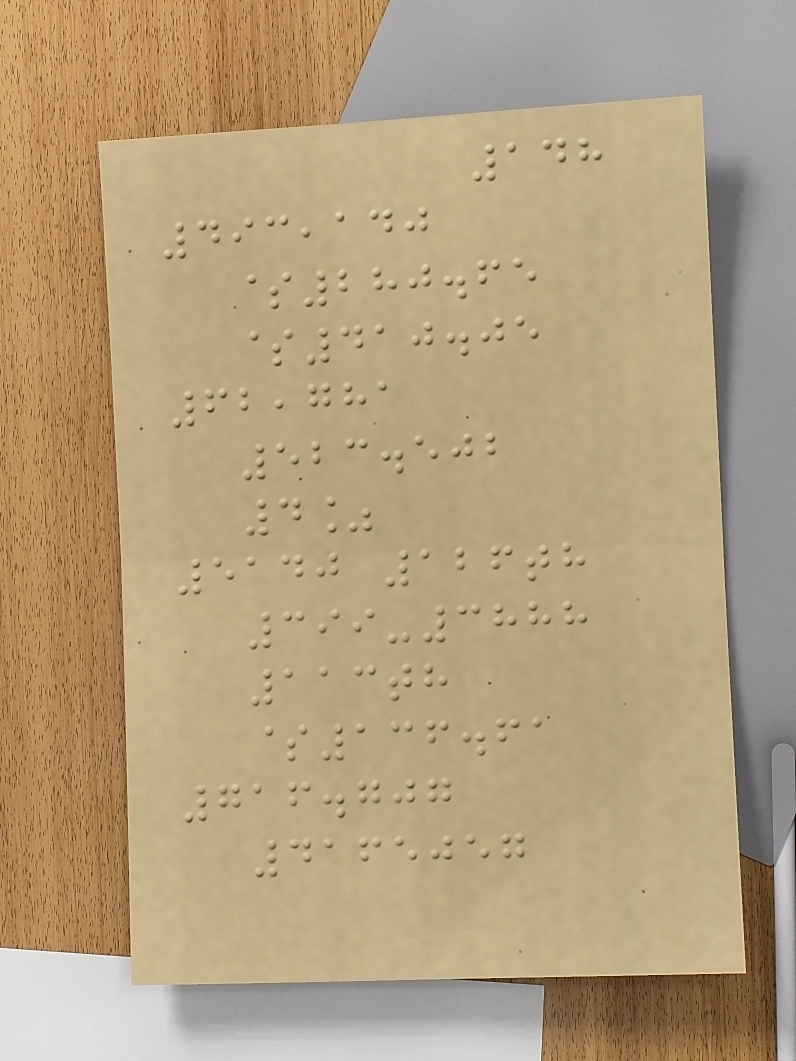148
493,140
$280.65
$410.05
62,781
523.502
4%
5140 126th
399-3888
113th
$136.61
716.707
4165057
